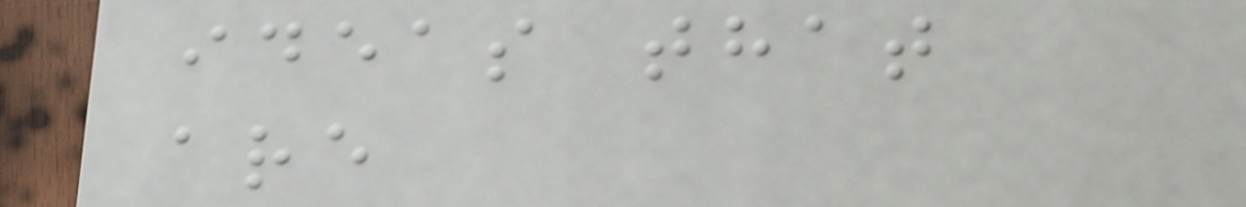ideas that
are
